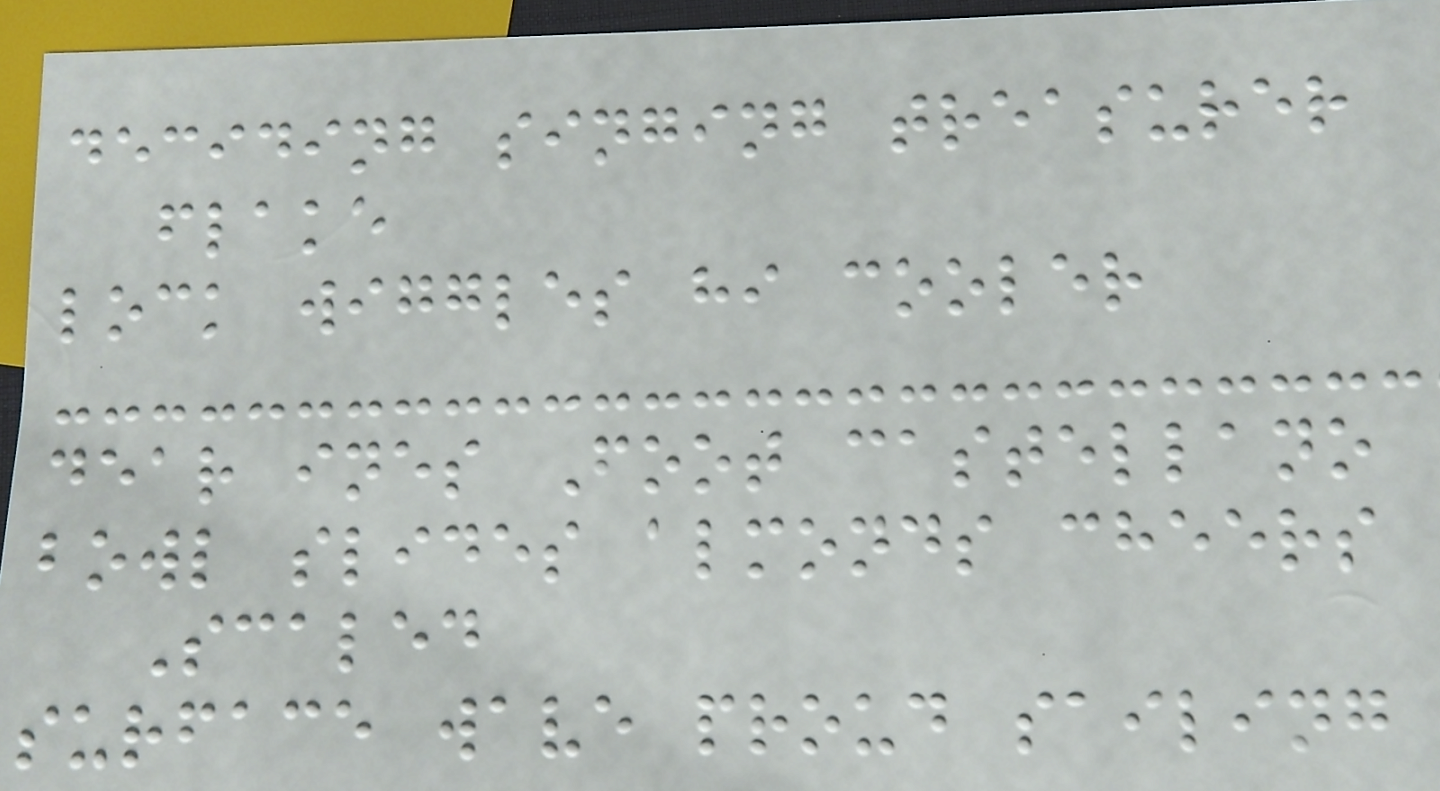deciding singing treasurer
flake
lock wiggles hi cooler
dear ines Foot castellano
bowl slides almonds cheers
Scaled
surface wave proud sailing
